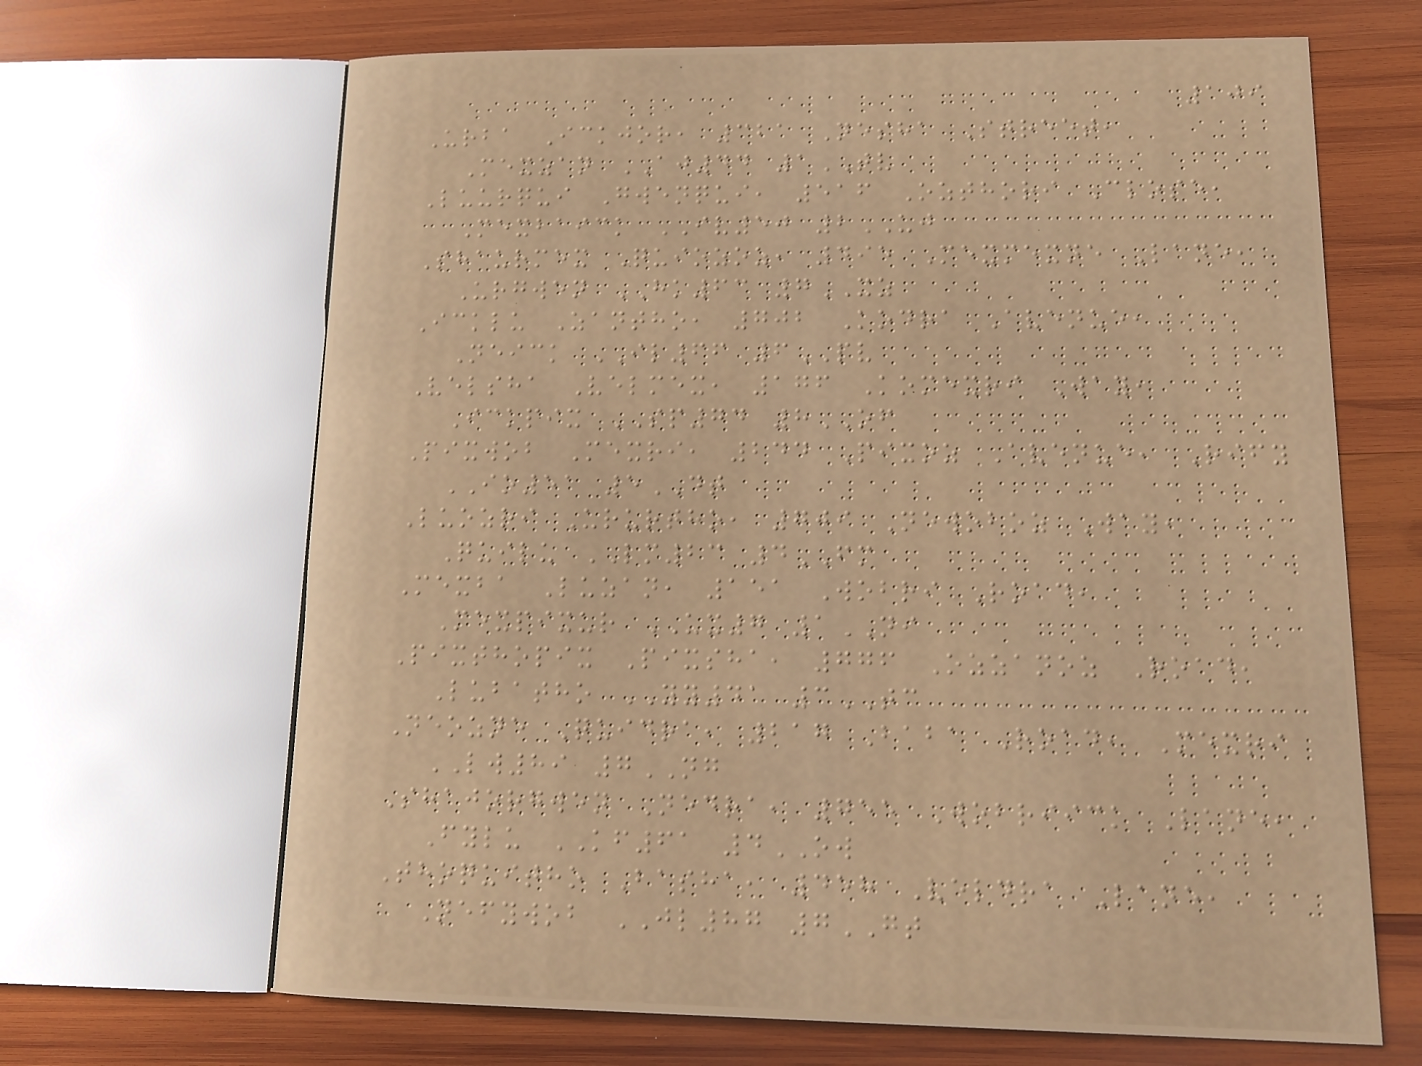109
Urba Ickjor, 321 Nesha Street,
Mexzan AJ44 1TV
Luurqui Gwenqui, 516 Ozthori Close,
Mexbaick IV50 2UJ
Shaurmex Quiozoz, 495 Mexmexne Lane,
Urgwen HK63 7XZ
Icklu Zantho, 702 Kodra Avenue,
Neick IL66 6PV
Velsha Velmex, 176 Komexri Way,
Ickpix SP74 8OF
Pixwob Mexri, 244 Pixoz Avenue, Rify
IO51 5DT
Luozri Ururtho, 709 Newoboz Way,
Quilu LM23 4FM
Mexba Luzan, 151 Wobri Road,
Mexpixur UX7 1NI
Pixthopix Pixsha, 776 Ozzanoz Road,
Lubatho YY41 3TC
Neozne Quidra, 217 Baba Road, Mexri
LW89 7NG
Shajorgwen Nedra, 755 Wobriick Lane,
Fylu KF61 4OW
Thoquitho Basha, 458 Veldra Lane,
Nefywob JL87 7GT
